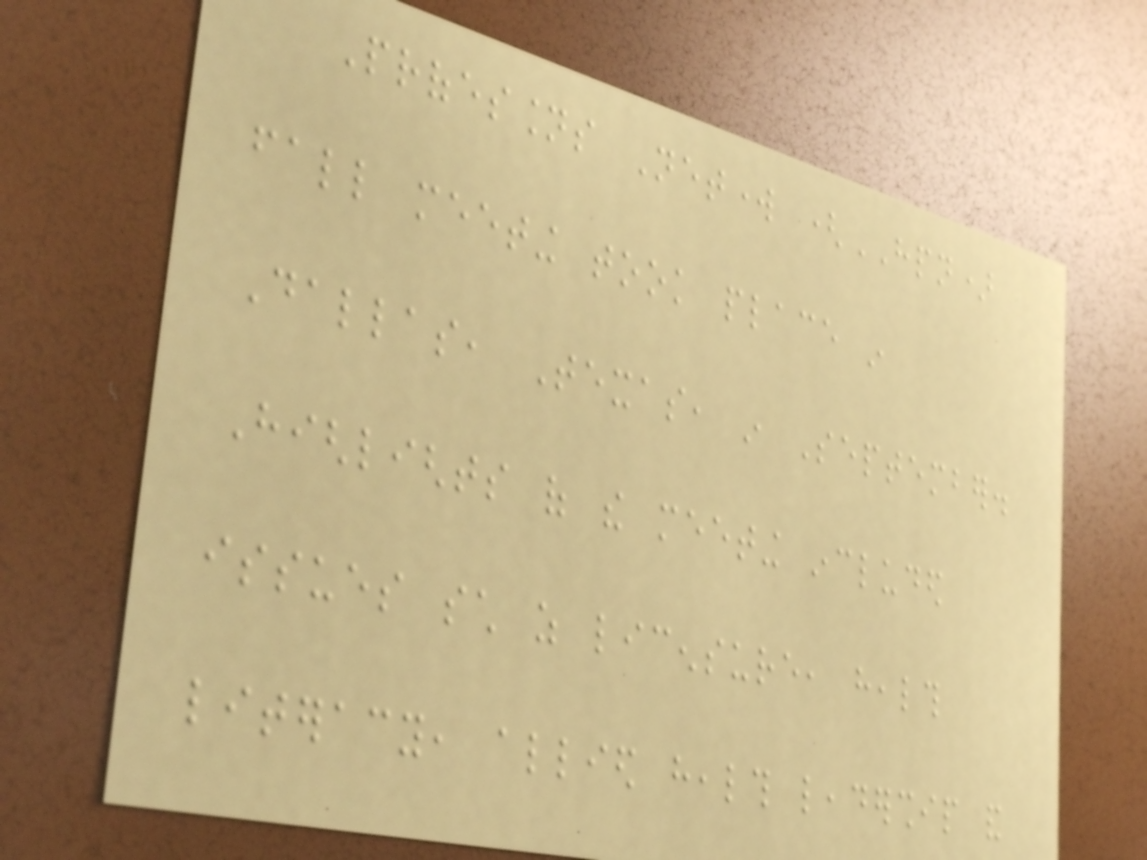Professions Network (HPN)
fall meeting took place in
Dallas, Texas, in September.
Highlights of the meeting included
issues such as licensure, health
literacy, allied health leadership and
